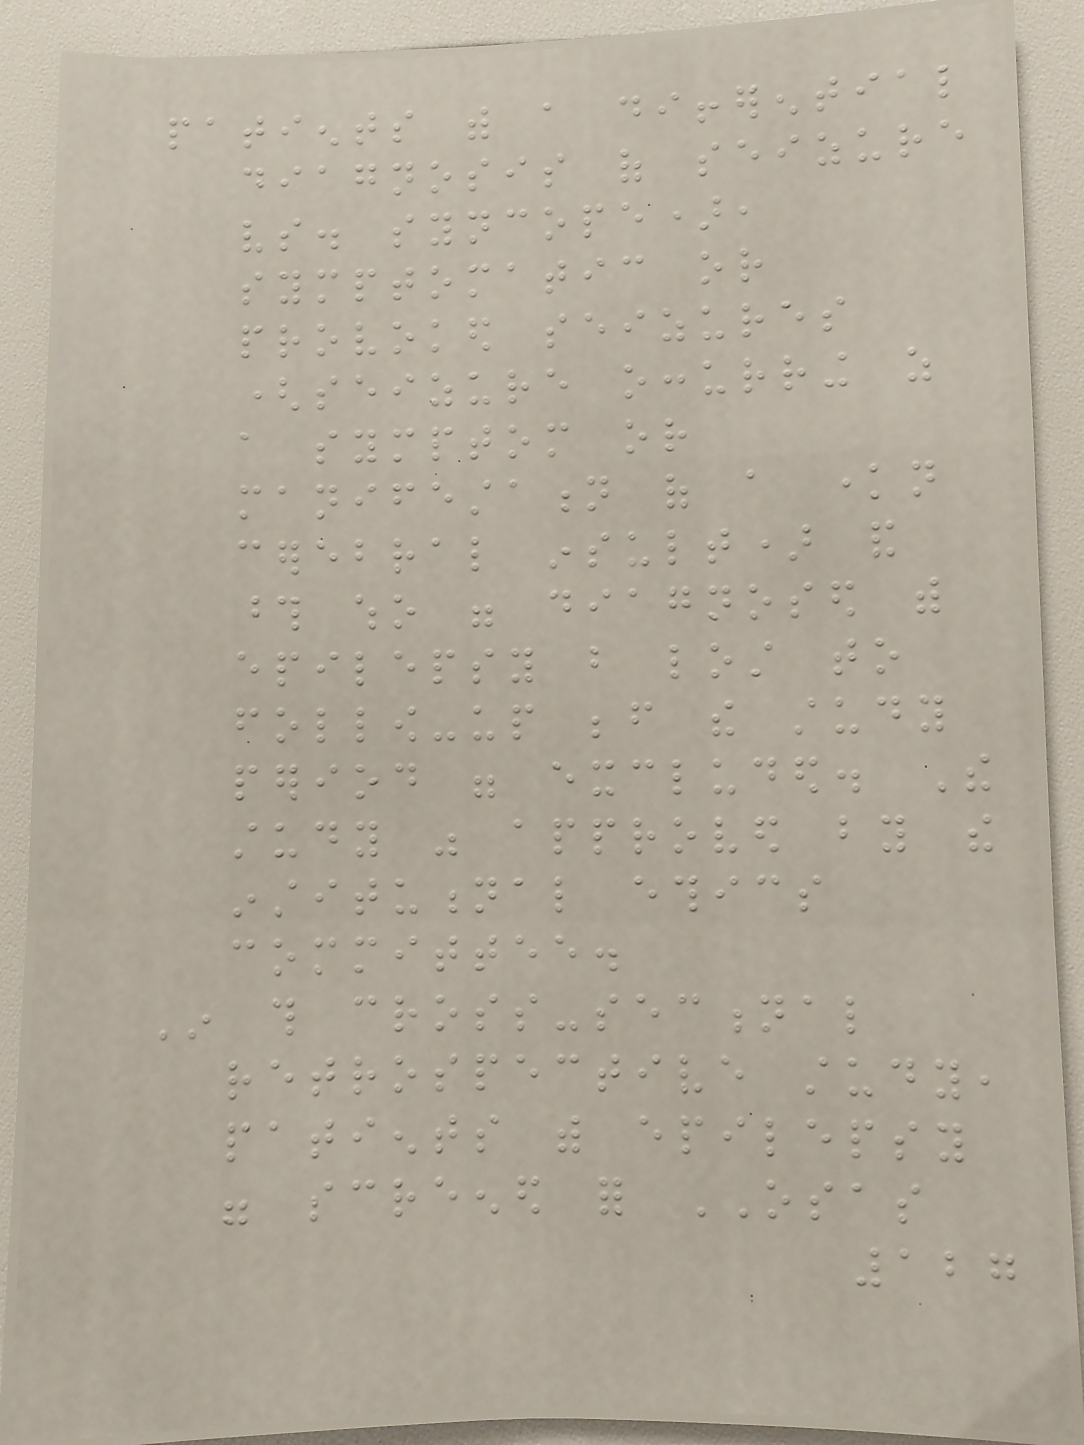patients with a differential
diagnosis of seizure
vs. syncope),
symptomatic or
provoked seizures
(seizure occurring as
a symptom or
manifestation of a known
cerebral insult) and
those who were diagnosed with
epilepsy but lost to
follow-up before the study
period were excluded. The
study was approved by the
institutional ethics
committee.
In this cross-sectional
retrospective study,
patients with epilepsy
were screened for OSAS
127
